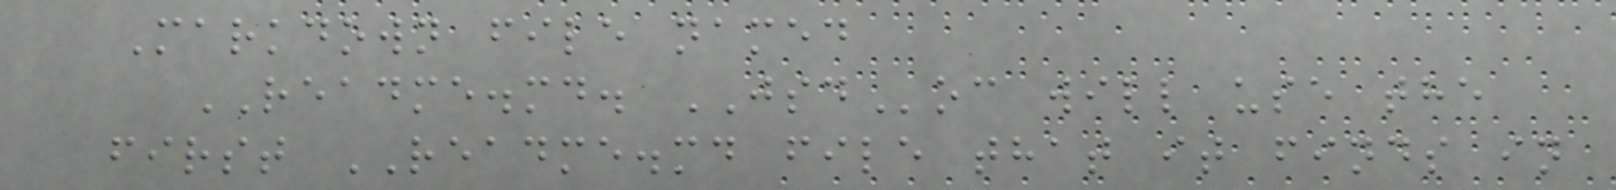Markdown file named
README.md. JSDoc will use the
first README.md file that it finds in
